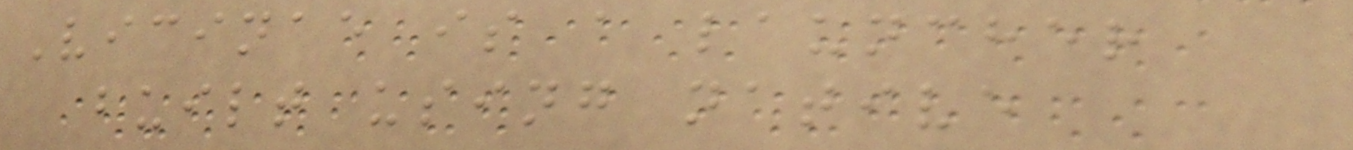Vicinae is a launcher
built using native
